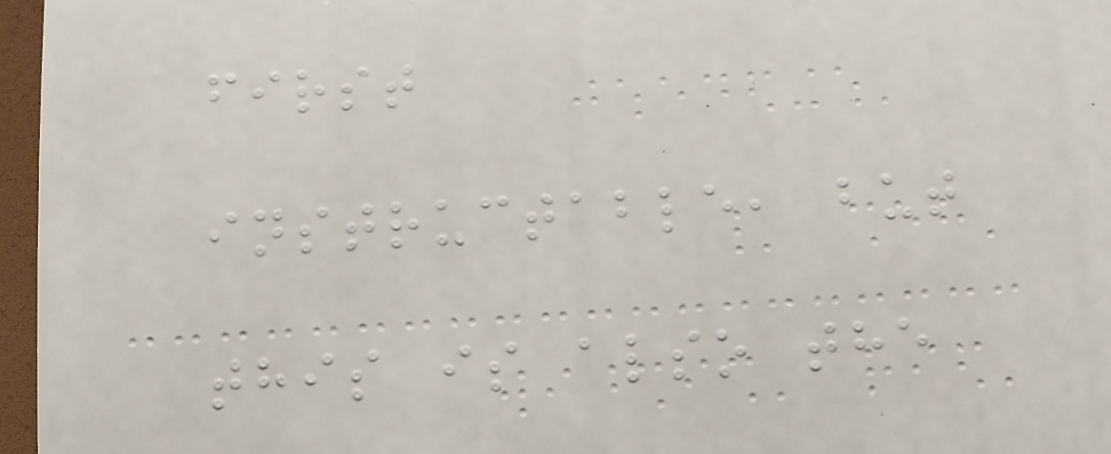first
instructable, but
this is also the
